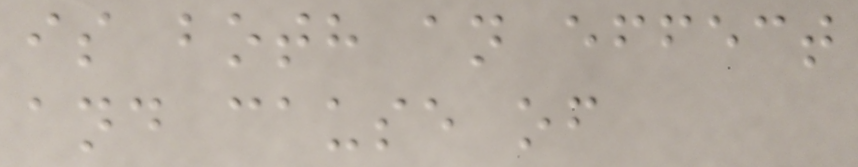is both an effect
and cause of
